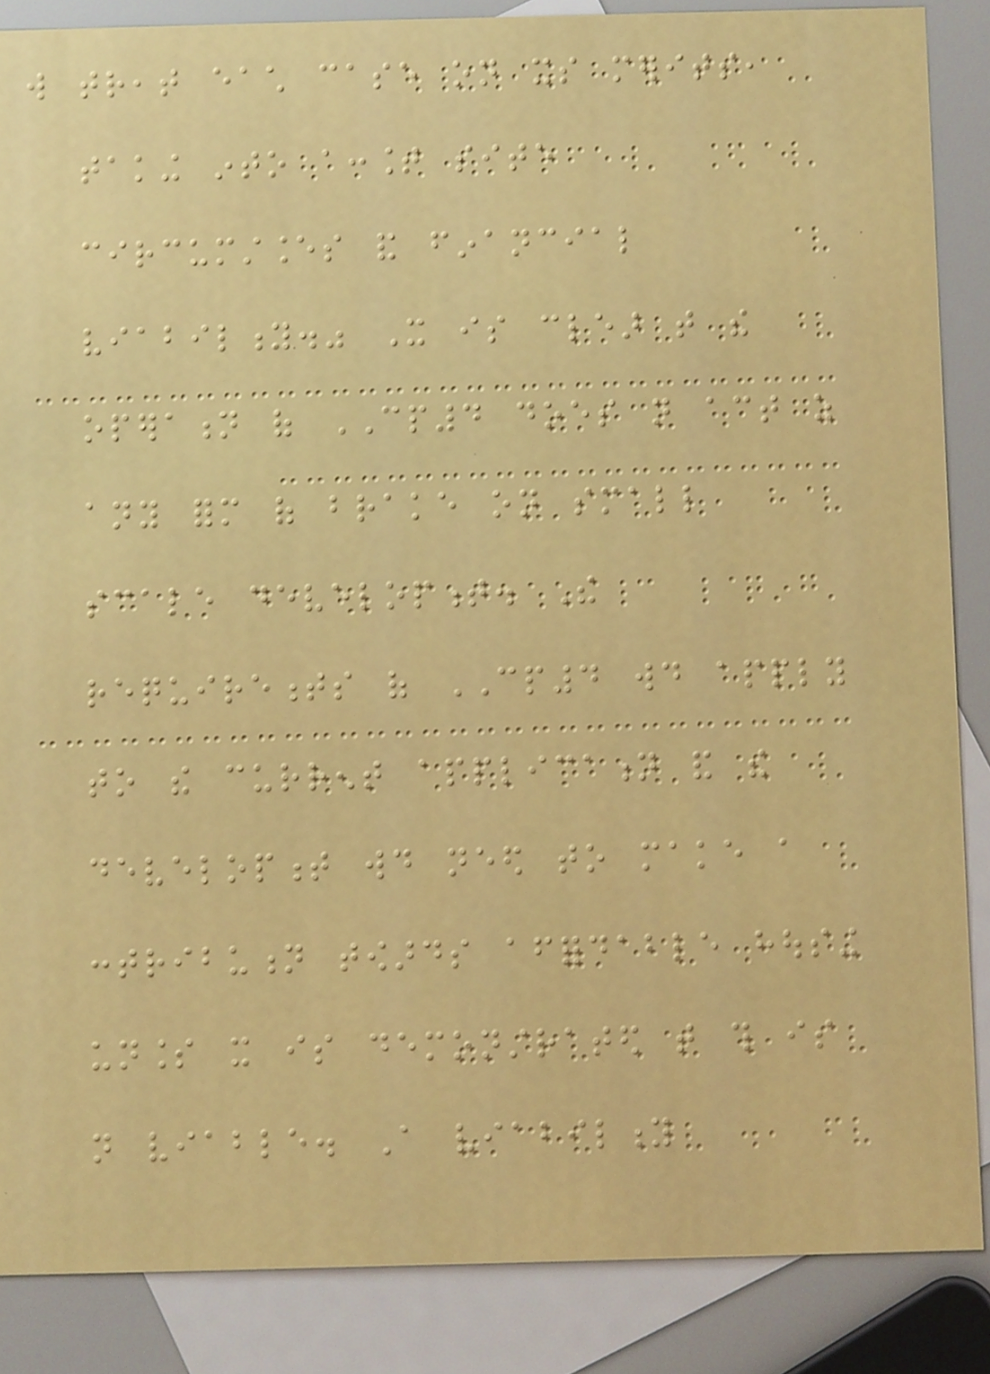will treat each case on its merits,
taking into account site
circumstances and financial
viability." It is clear that the
operation of CP4 does not act as
any form of brake on small
scale development. The
requirements of CP4 would apply
to the current application and the
development would need to make a
contribution towards affordable housing
unless it is demonstrated that this is
not viable. A viability
